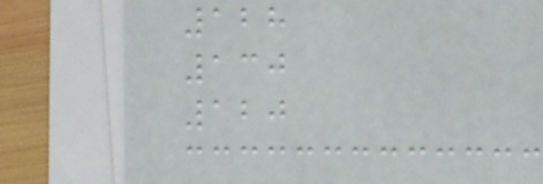128
130
120
